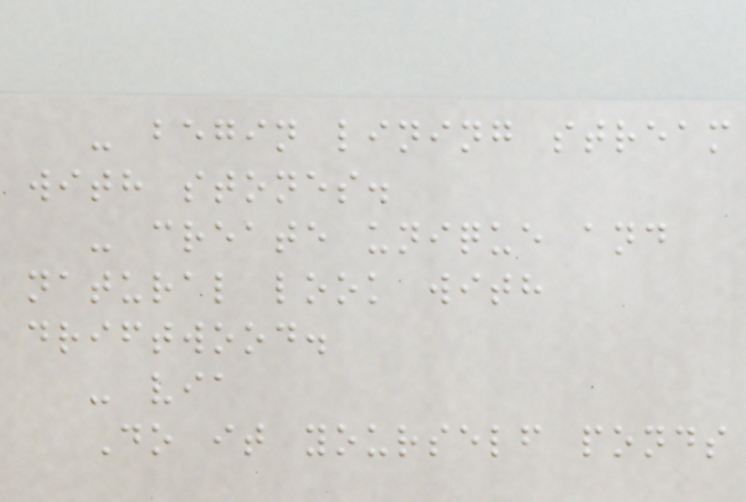- begin lining stream
with stones.
- create unique and
natural look with
driftwood.
- via
Do it yourself ponds
